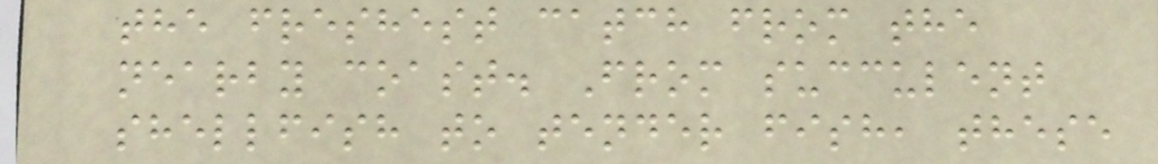the freshest catch from the
nearby coast. From succulent
shellfish to tender fish, these
